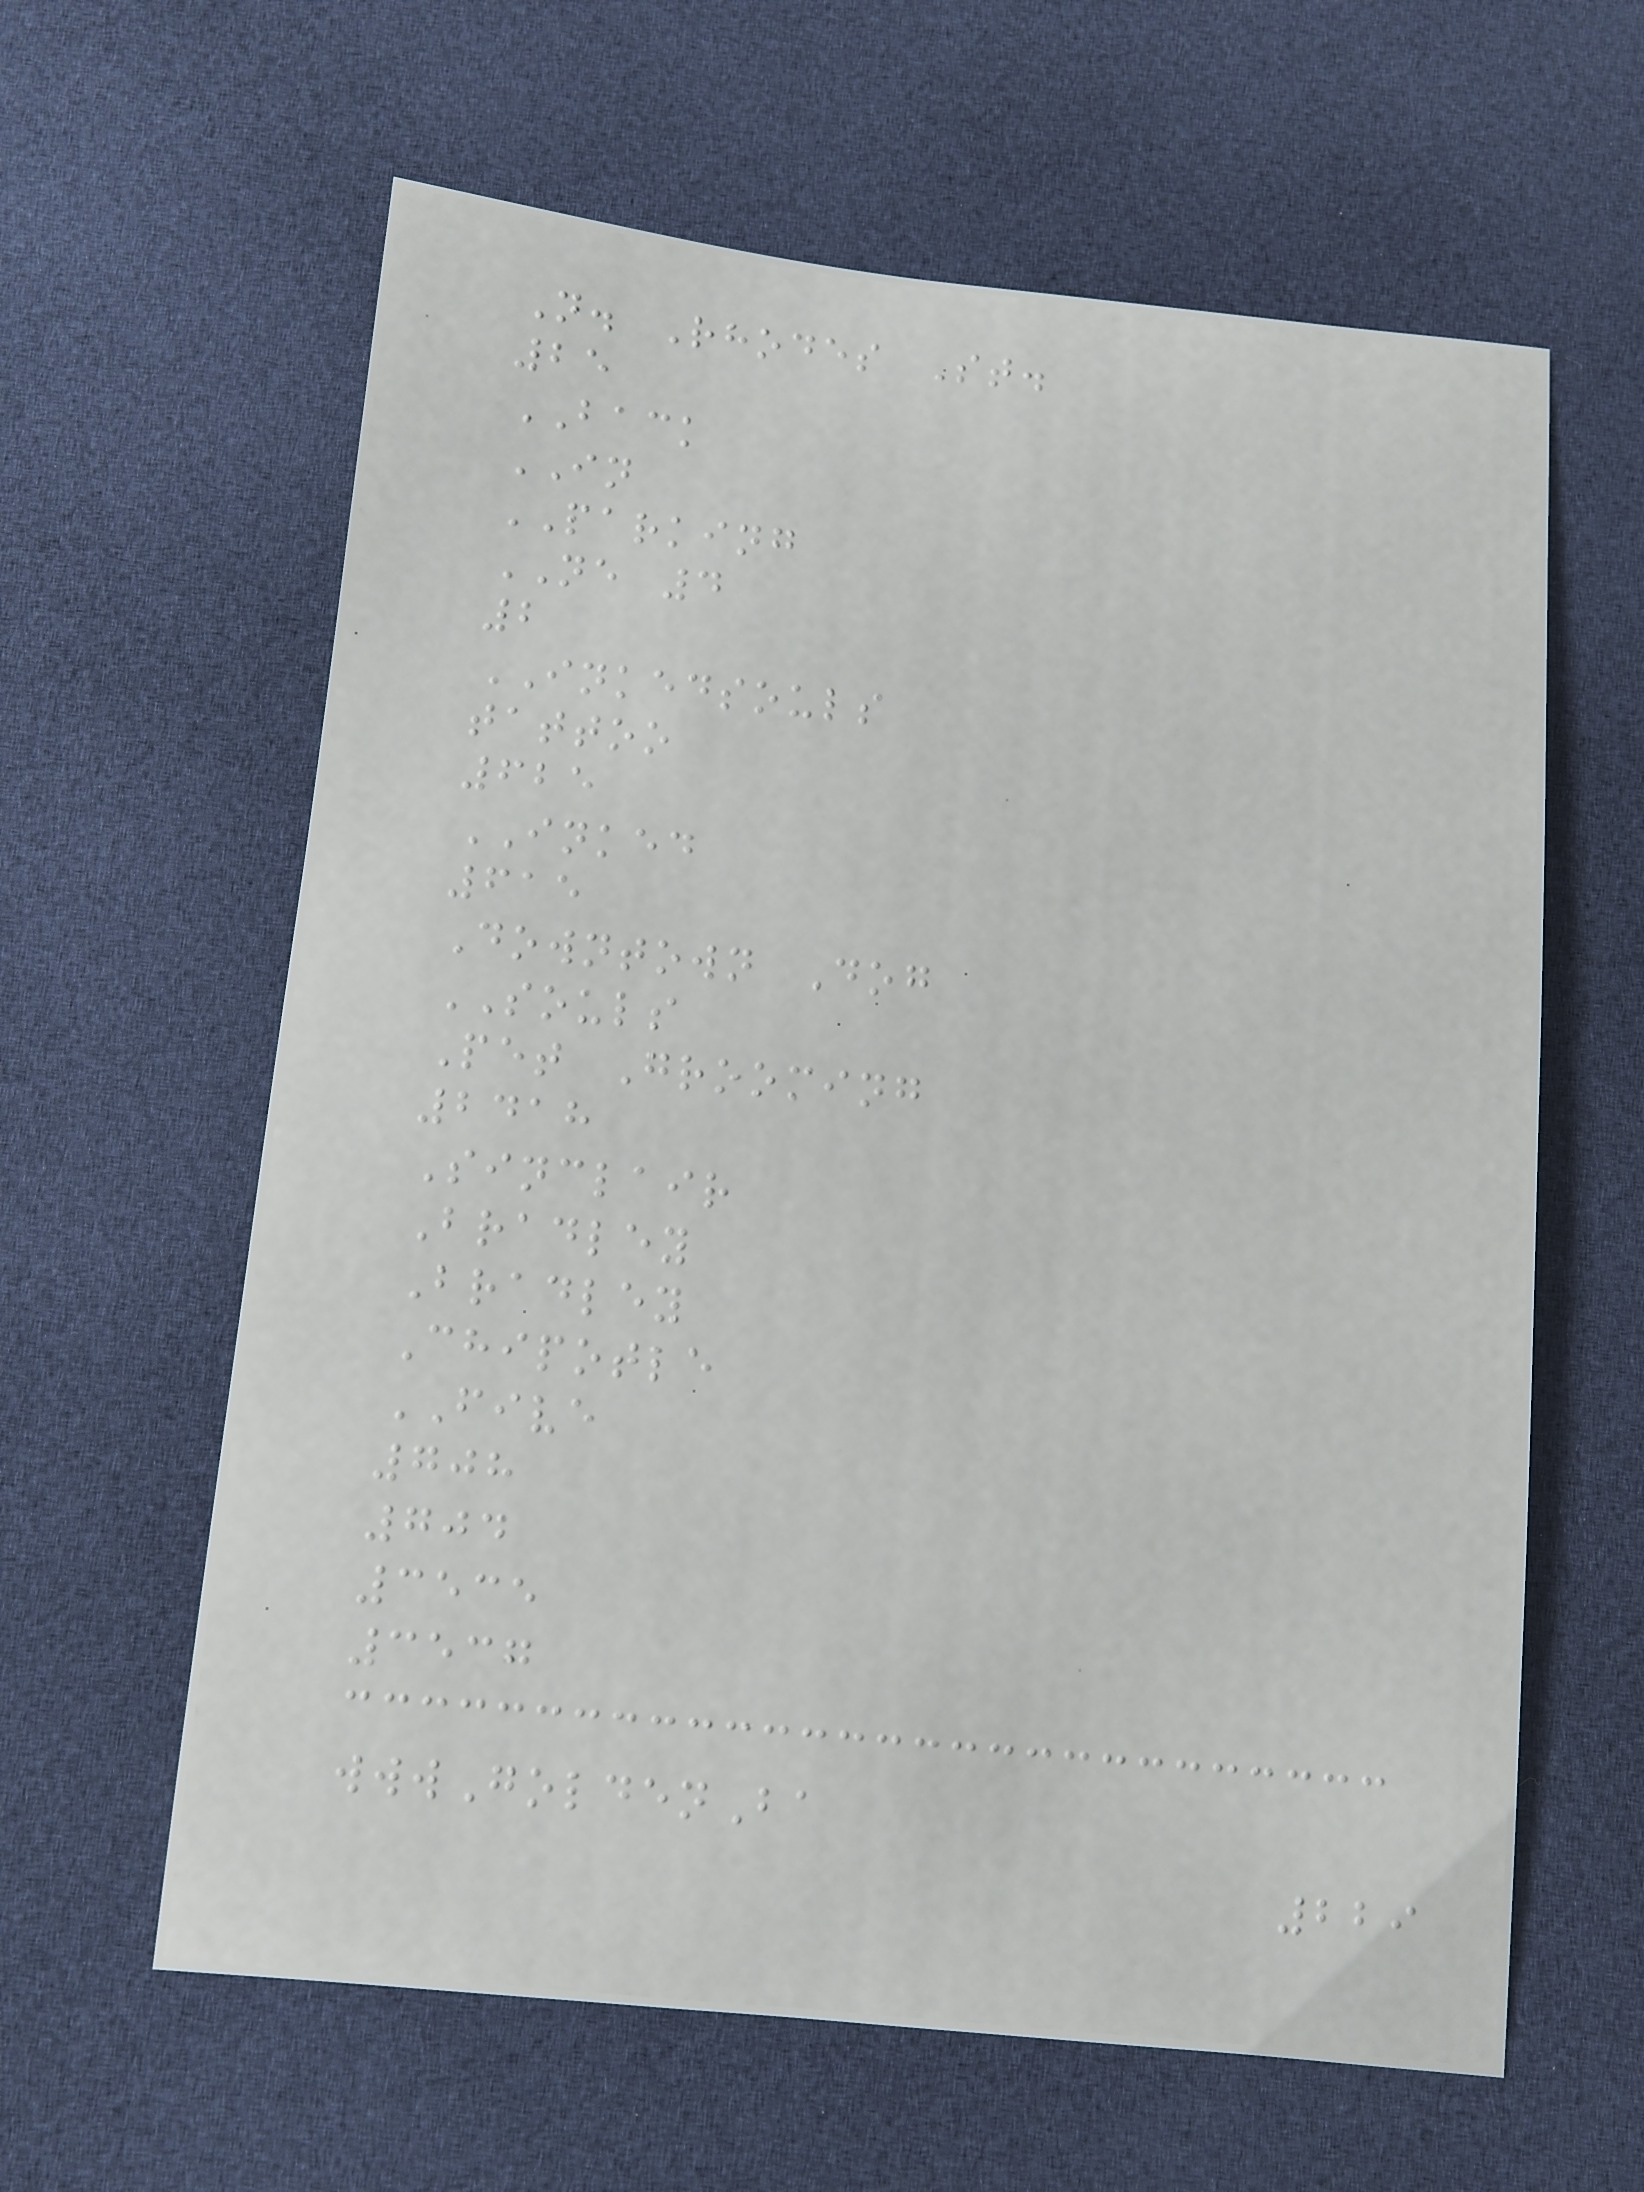N. Rhodes St.
25
BACK
IN
PARKING
NE 4
2
INKEDSOULS
tattoo
625
INKED
615
Downtown Dog
SOULS
Pet Grooming
2418
Sinclair
Bradley
Bradley
Chipotle
FIVE
708
704
3535
3537
wwwGoldenBa
229
